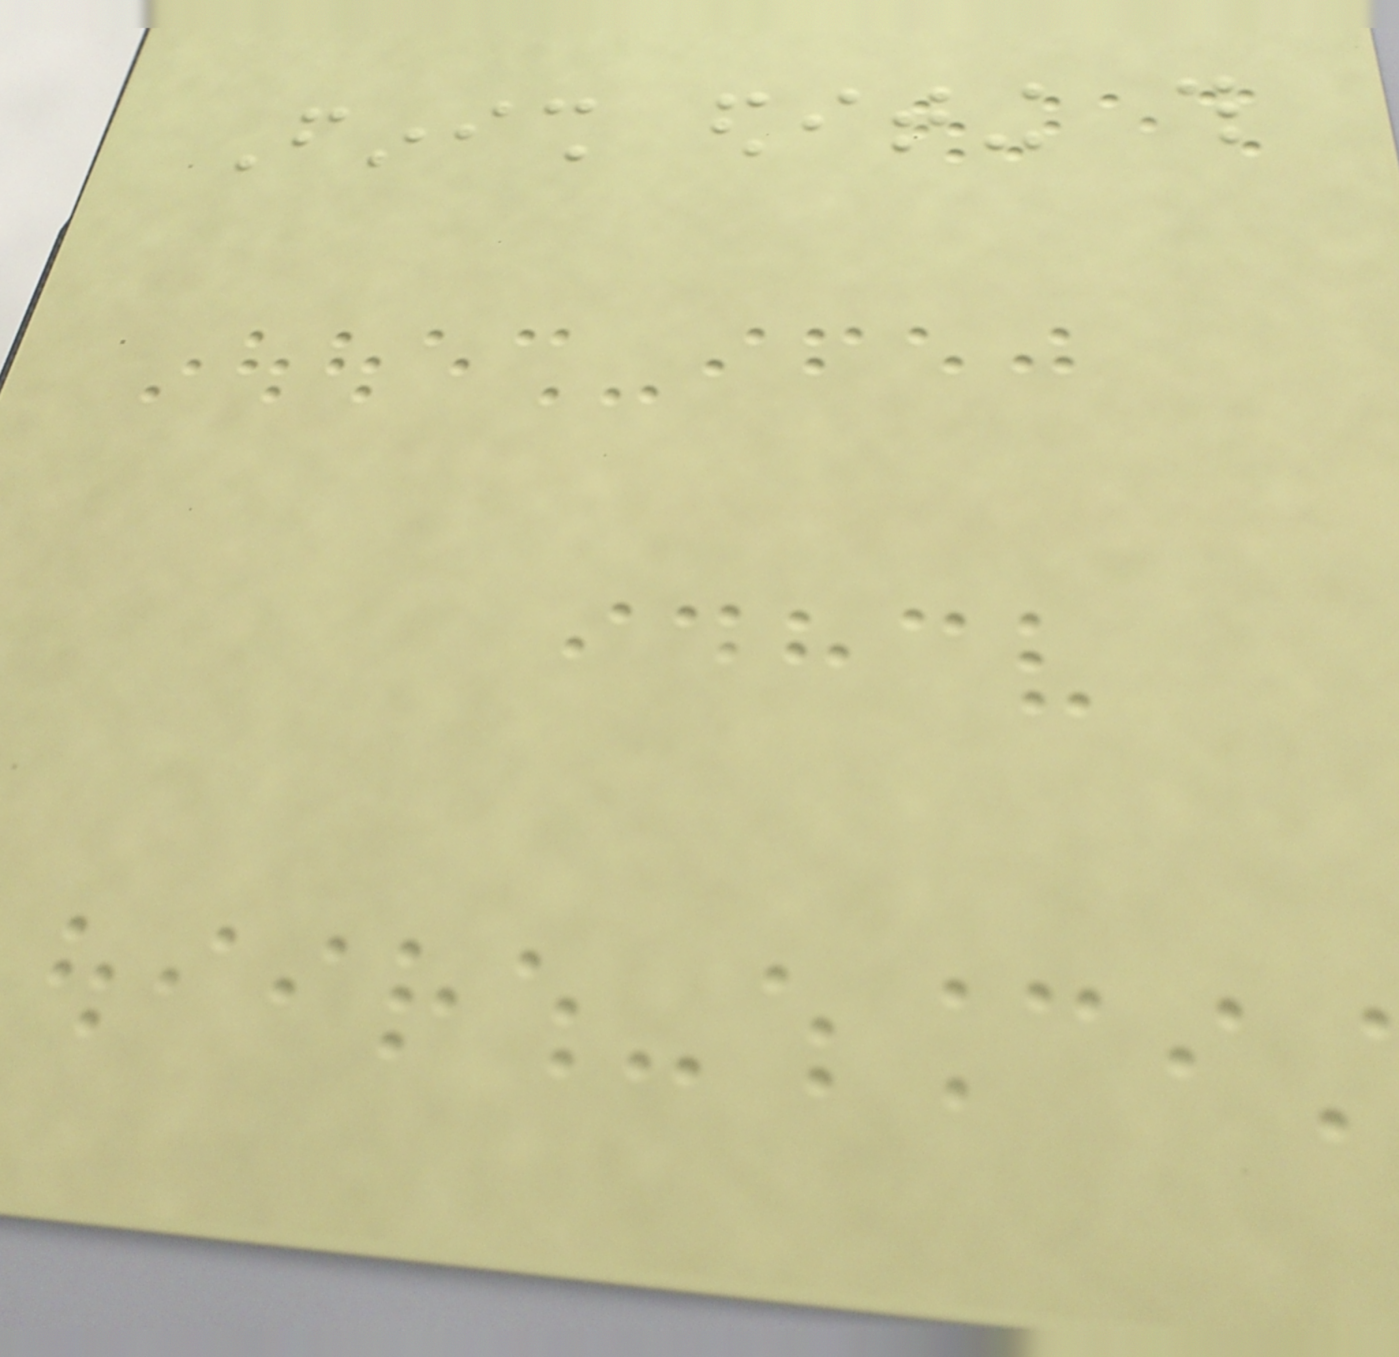Finish editing this
